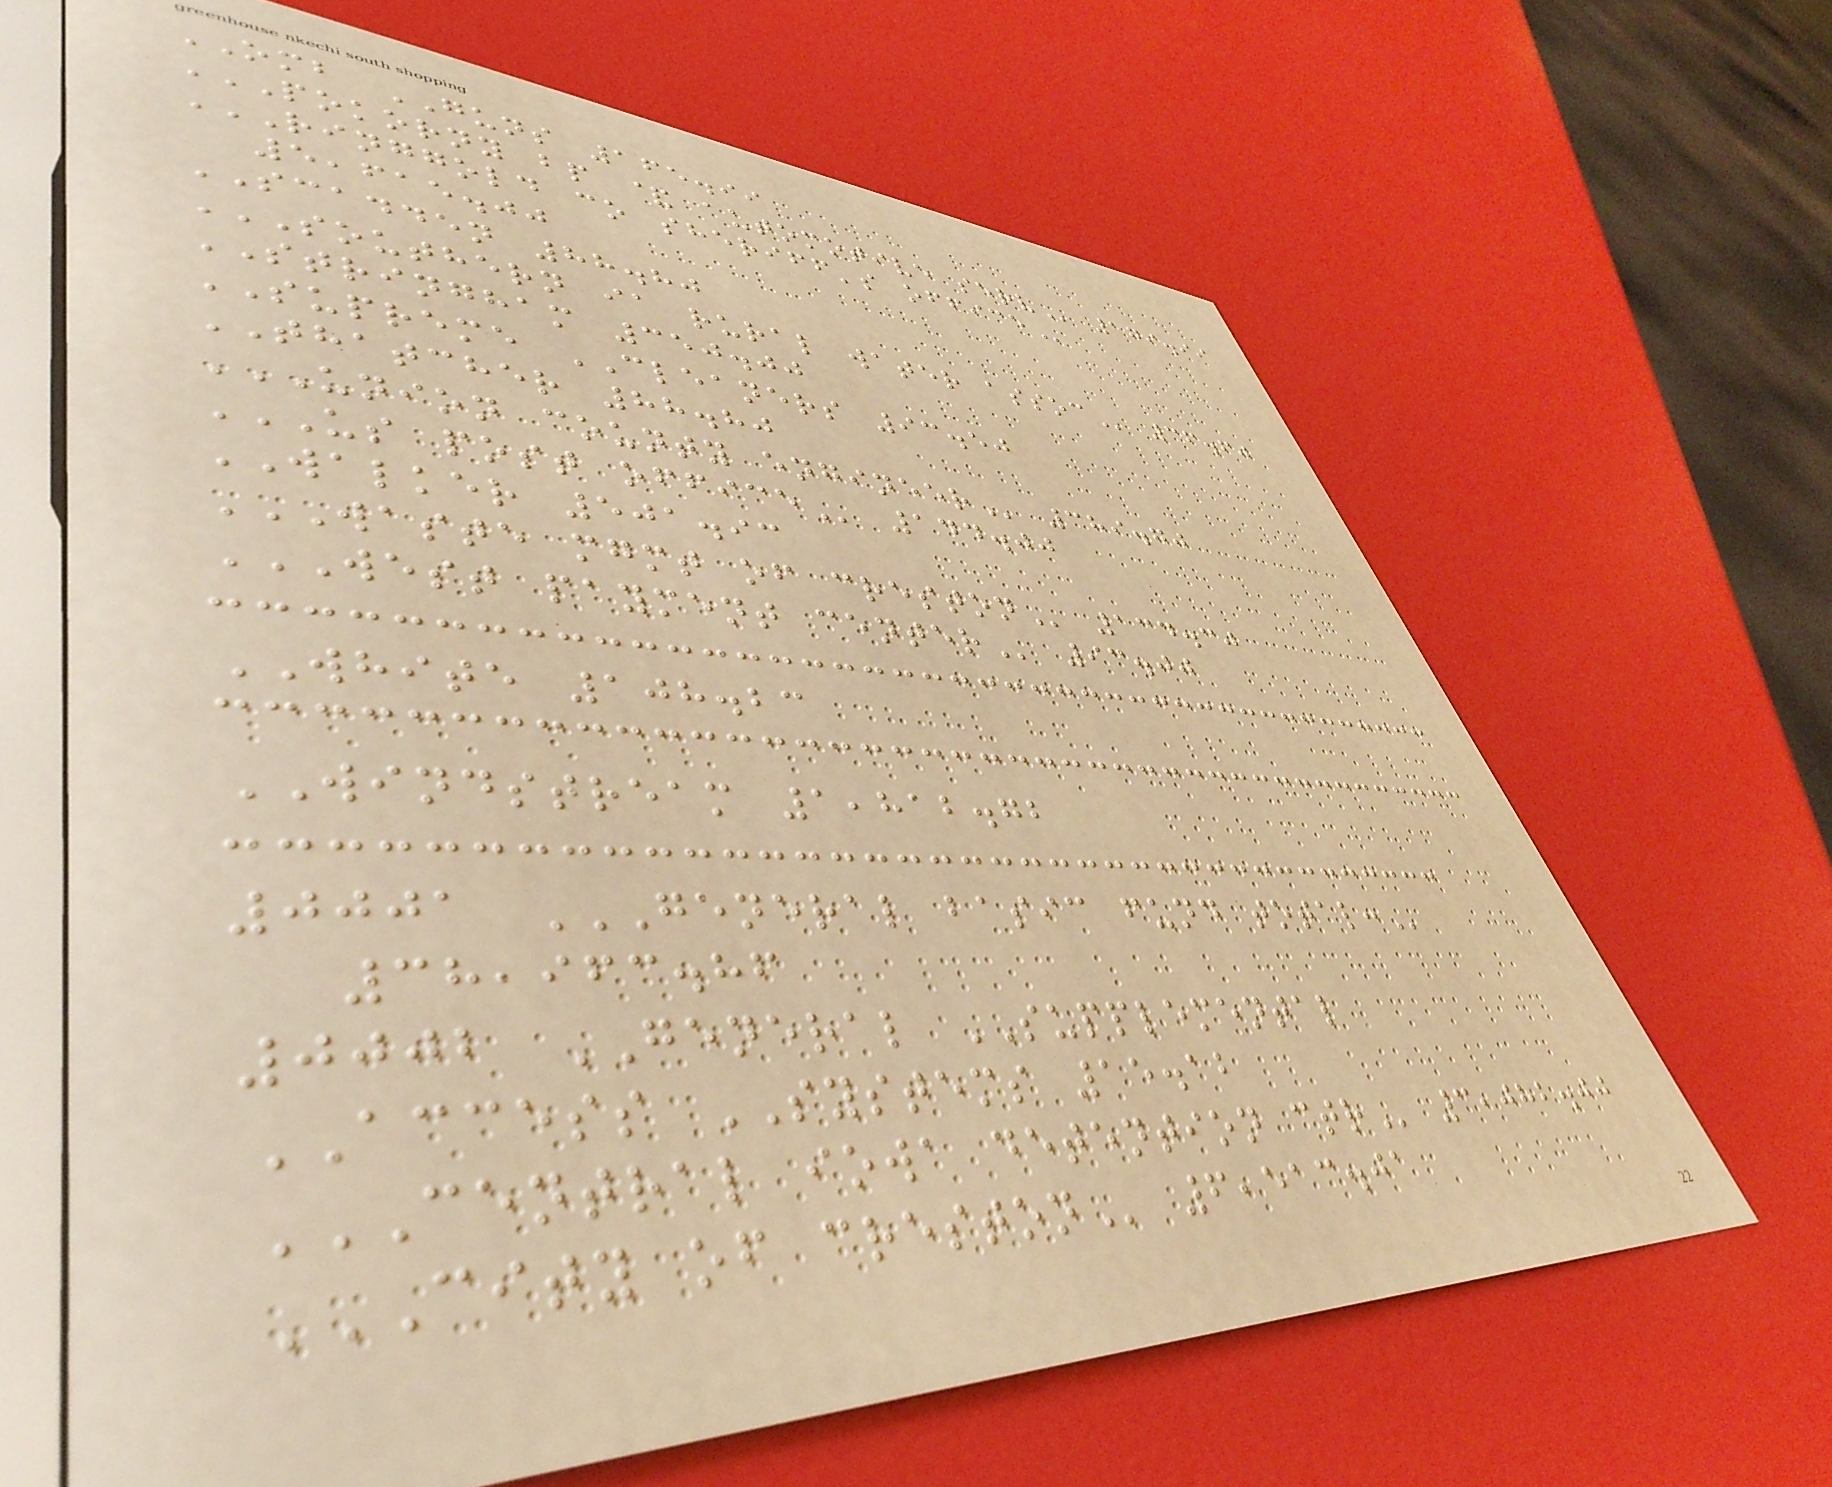OMB GUNS 165.99
POKORNY BP & AUTOMOTIVE SERV 179.99
RINGGOLD CO SHERIFF'S OFFICE
5,615.00
SCADDEN 88.80
SOUTHERN IA RURAL WATER ASSOC 36.60
STRINGHAM 350.00
SUPREME CLEANERS 93.50
THATCHER 88.80
UNION COUNTY ENGINEER 389.70
US POST OFFICE 144.00
WALKER 501.93
WASTE MGMT OF CRESTON 134.30
WEST PAYMENT CENTER 93.00
WHITE 108.23
WINDSTREAM 1,812.72
0001 GENERAL BASIC FUND TOTAL:
38,963.86
0002 GENERAL SUPPLEMENTAL
ACCESS SYSTEMS 15.12
CENTRAL IOWA DETENTION CTR 3,082.00
CITY OF CRESTON 6,513.01
